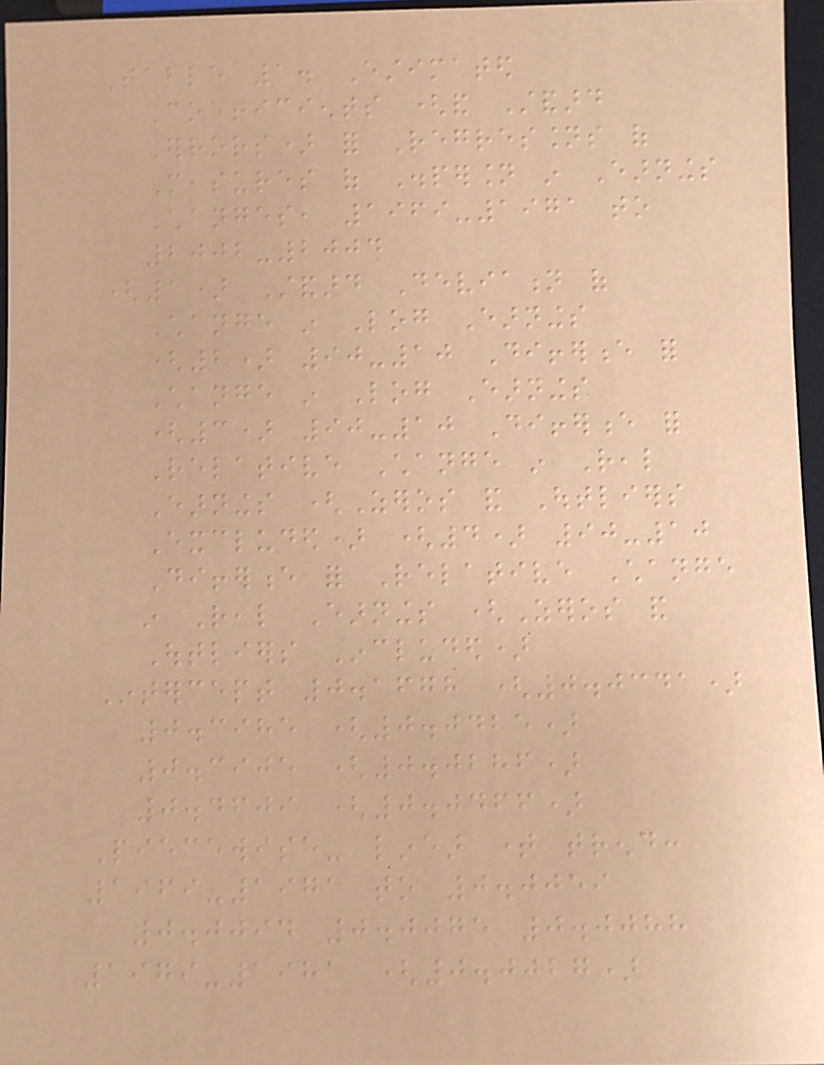Table 1. Estimated
Coefficients (and Standard
Errors) for Regressions of
Measures of Dispersion in Earnings
Changes, 1969-1971 to
2002-2004
(1) Standard Deviation of
Change in Log Earnings
(2) 90-10 Difference for
Change in Log Earnings
(3) 90-10 Difference for
Relative Change in Real
Earnings (Zeros and Outliers
Excluded) (4) 90-10
Difference for Relative Change
in Real Earnings (Zeros and
Outliers Included)
Intercept 0.1678 (0.0341)
0.3985 (0.0425)
0.3905 (0.0286)
0.4609 (0.0466)
Piecewise- linear time trend:
1969-1971 to 0.0059
0.0094 0.0075 0.0088
1979-1981 (0.0027)
